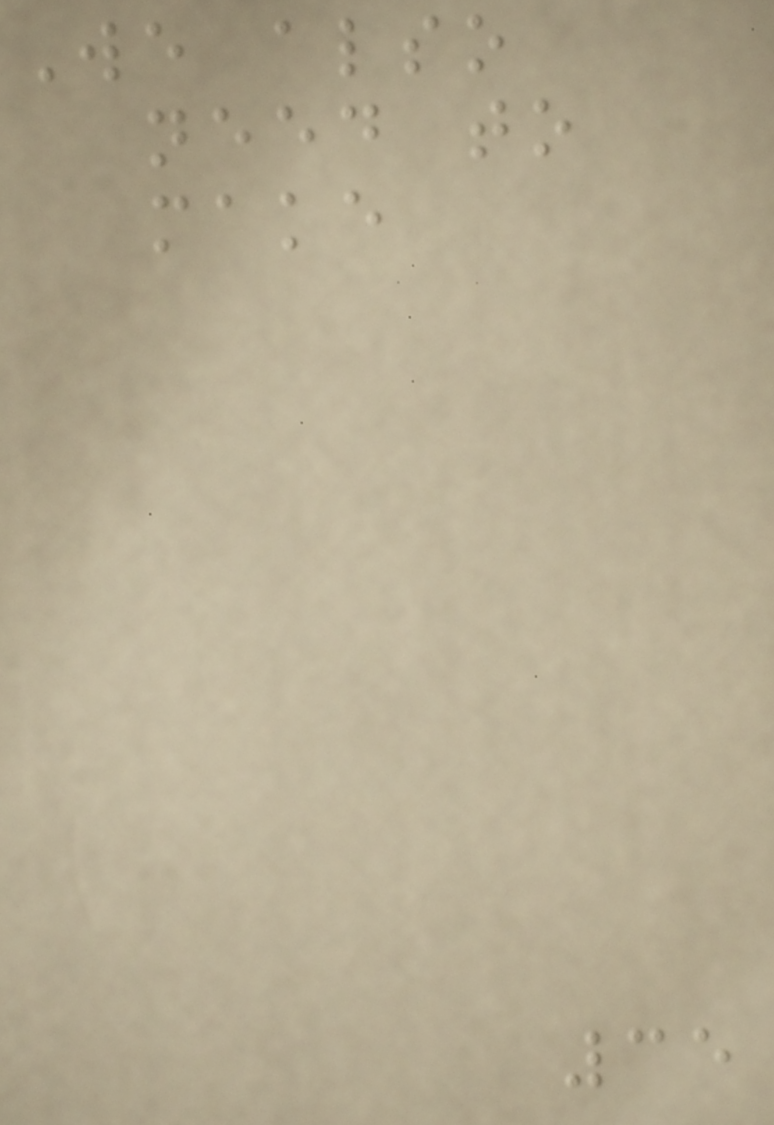We also
need to
make
35
